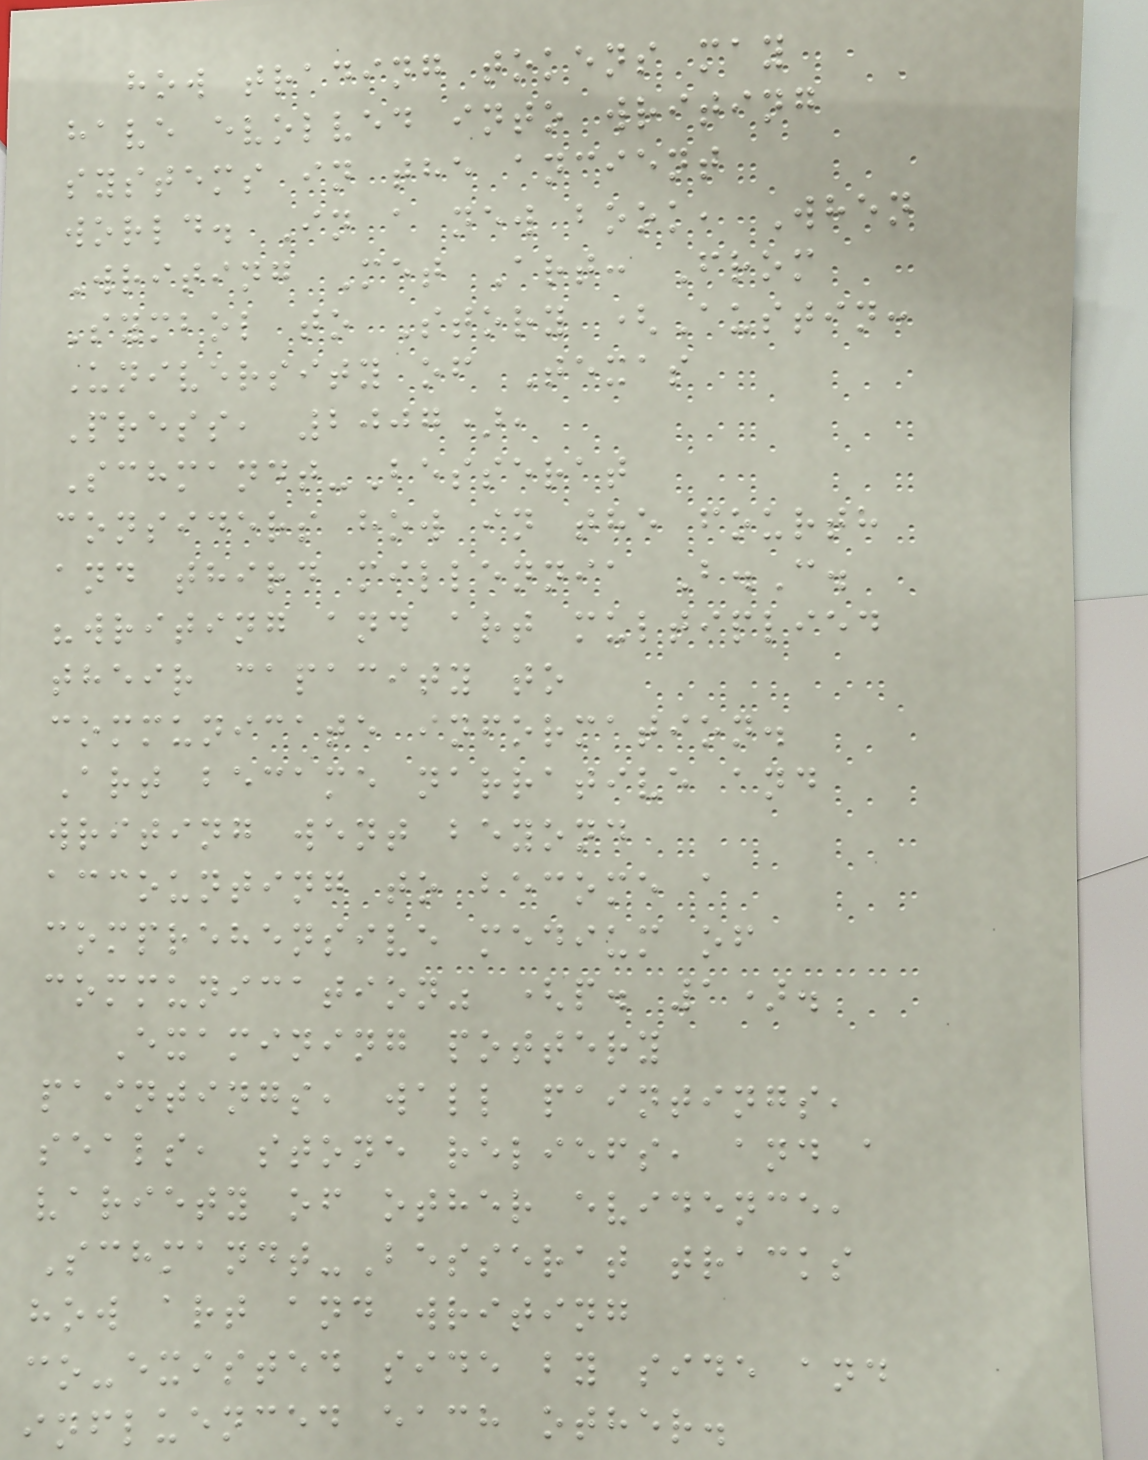how trading tokens may
have evolved into writing
systems in the ancient
world. In a new book, When
Writing Met Art: From
Symbol to Story (Austin:
University of Texas
Press, 2007),
Schmandt-Besserat
considers how in the fourth
and third millennia B.C.
"writing and art multiplied
their capacity to
communicate information.
Art became narrative and
writing went beyond
accounting to become a
comprehensive medium of
communication" (p. 1).
Examining pottery
paintings, wall paintings,
seals, stone reliefs, and a
variety of other evidence,
Schmandt-Besserat tracks
how art and writing
co-existed side by side and
influenced each other.
